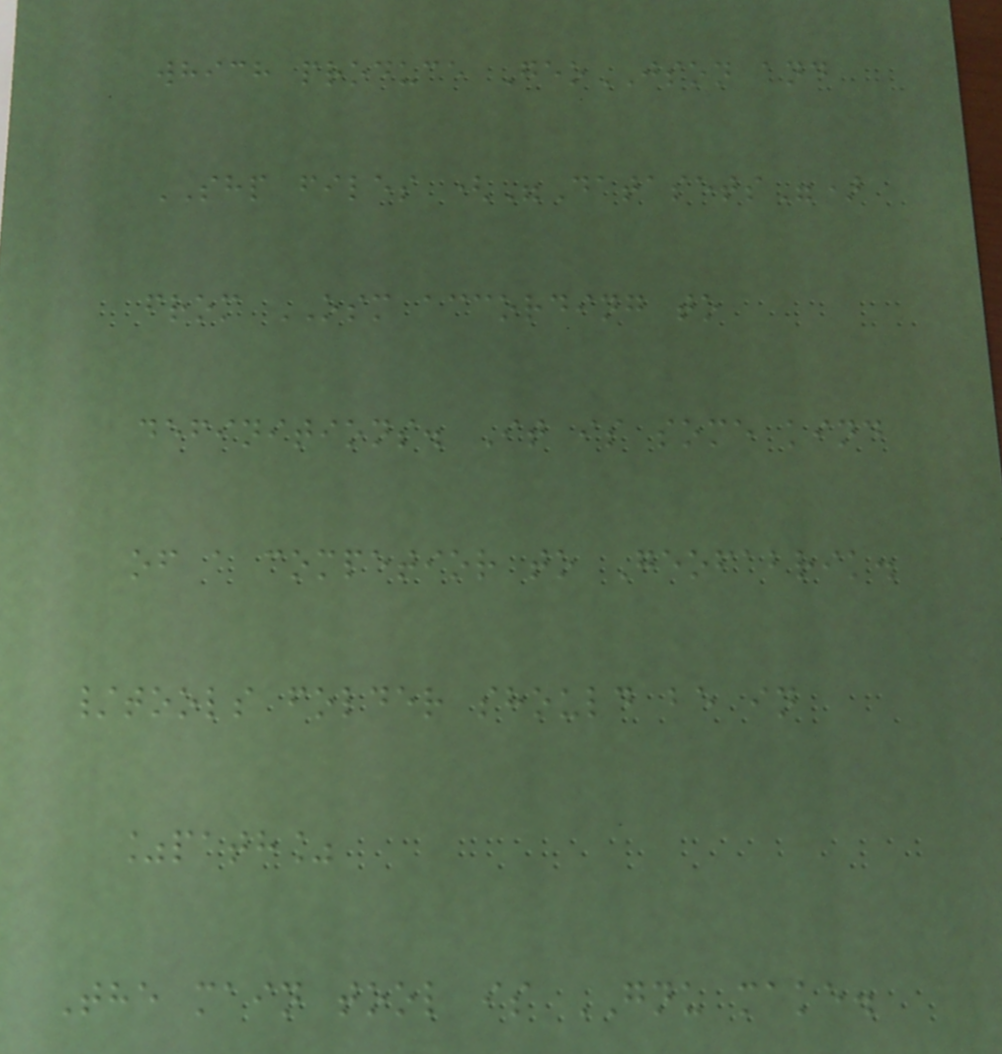which produce GeoJSON and
SHP files ("Datasets")
from OSM according to
definitions. It is some kind
of a competior to Geofabrik.
/tools folder should be in
%path%
The main tool is GNU make.
